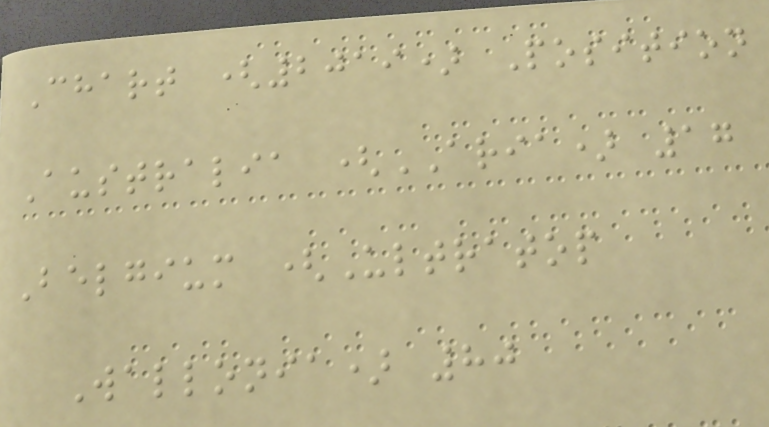Chart (2019) Position
Australia (ARIA) 17
Belgium (Ultratop
Wallonia) 80
